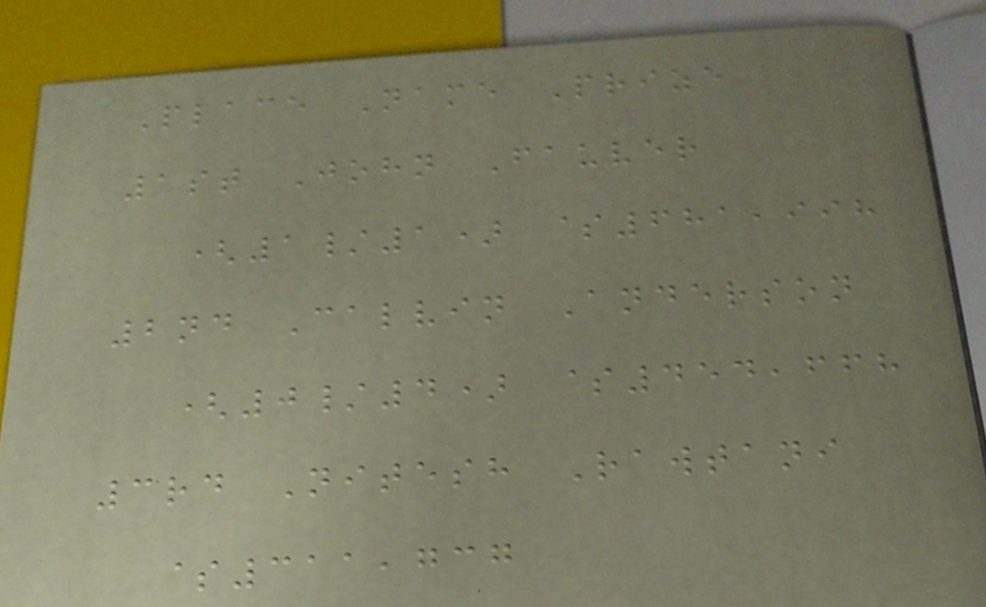Place Name Prize
1st John Fauver
(1/1) $681,998
2nd Calvin Anderson
(0/4) $454,668
3rd Nitesh Rawtani
$311,737
